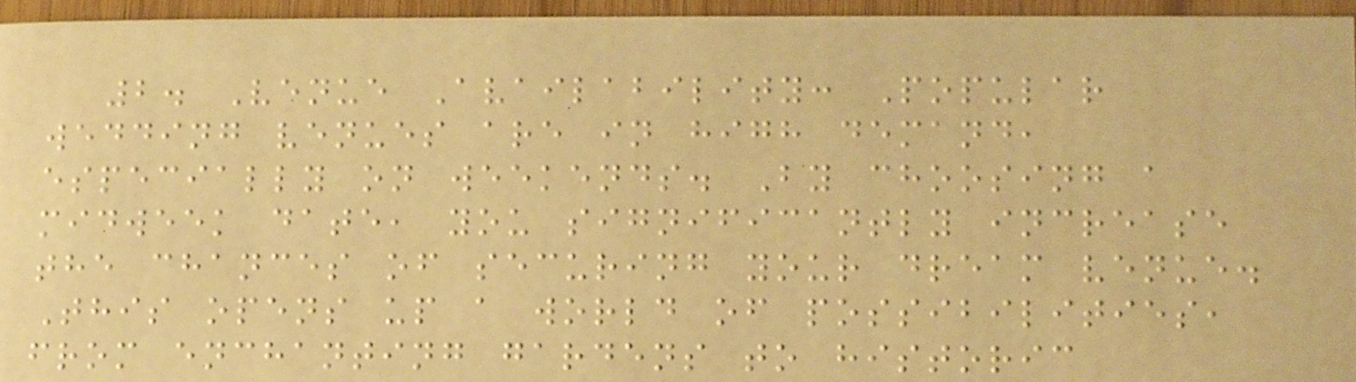2. Venue Availability: Popular
wedding venues are in high demand,
especially on weekends. By choosing a
midweek date, you significantly increase
the chances of securing your dream venue.
This opens up a world of possibilities,
from enchanting gardens to historic
